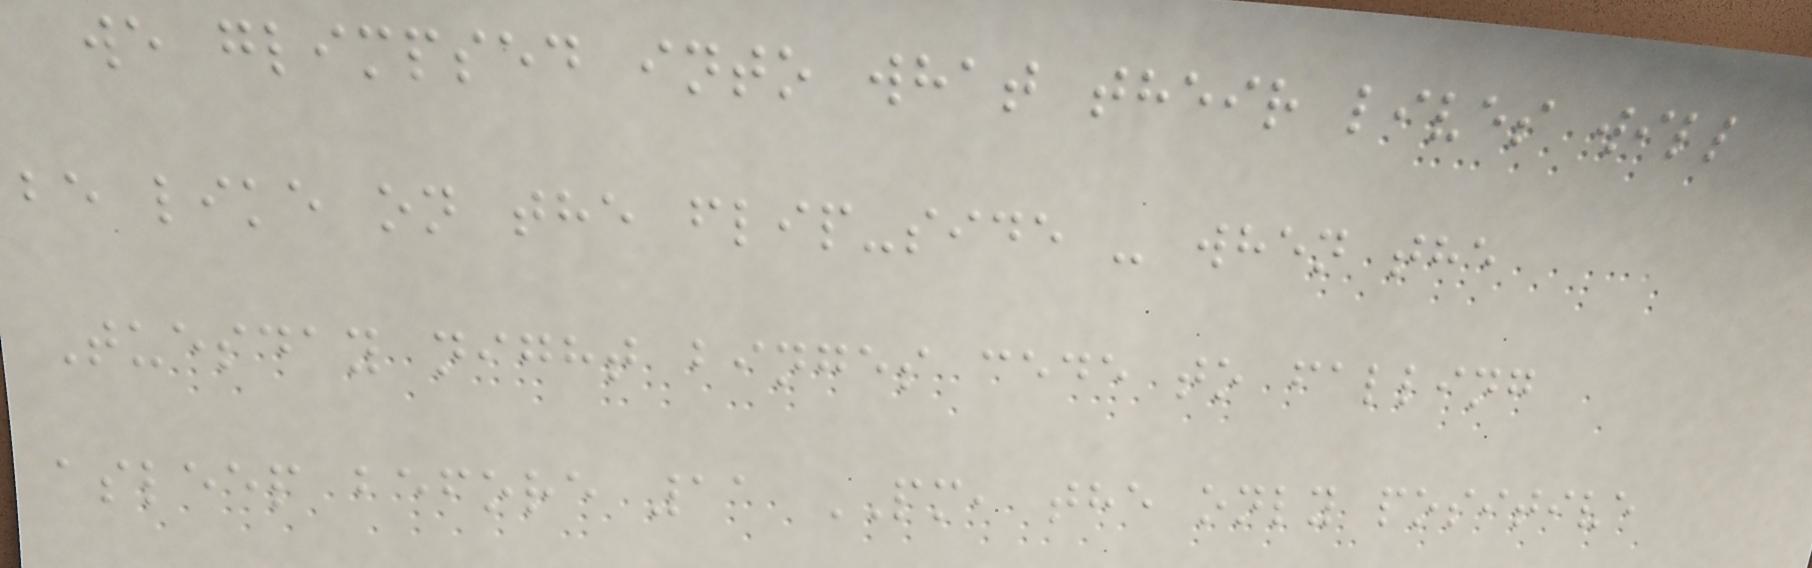we glimpsed into what their lives will
be like on the flip-side - when the
Tuesday night binges cede to falling
asleep before 11 PM, the only positive
